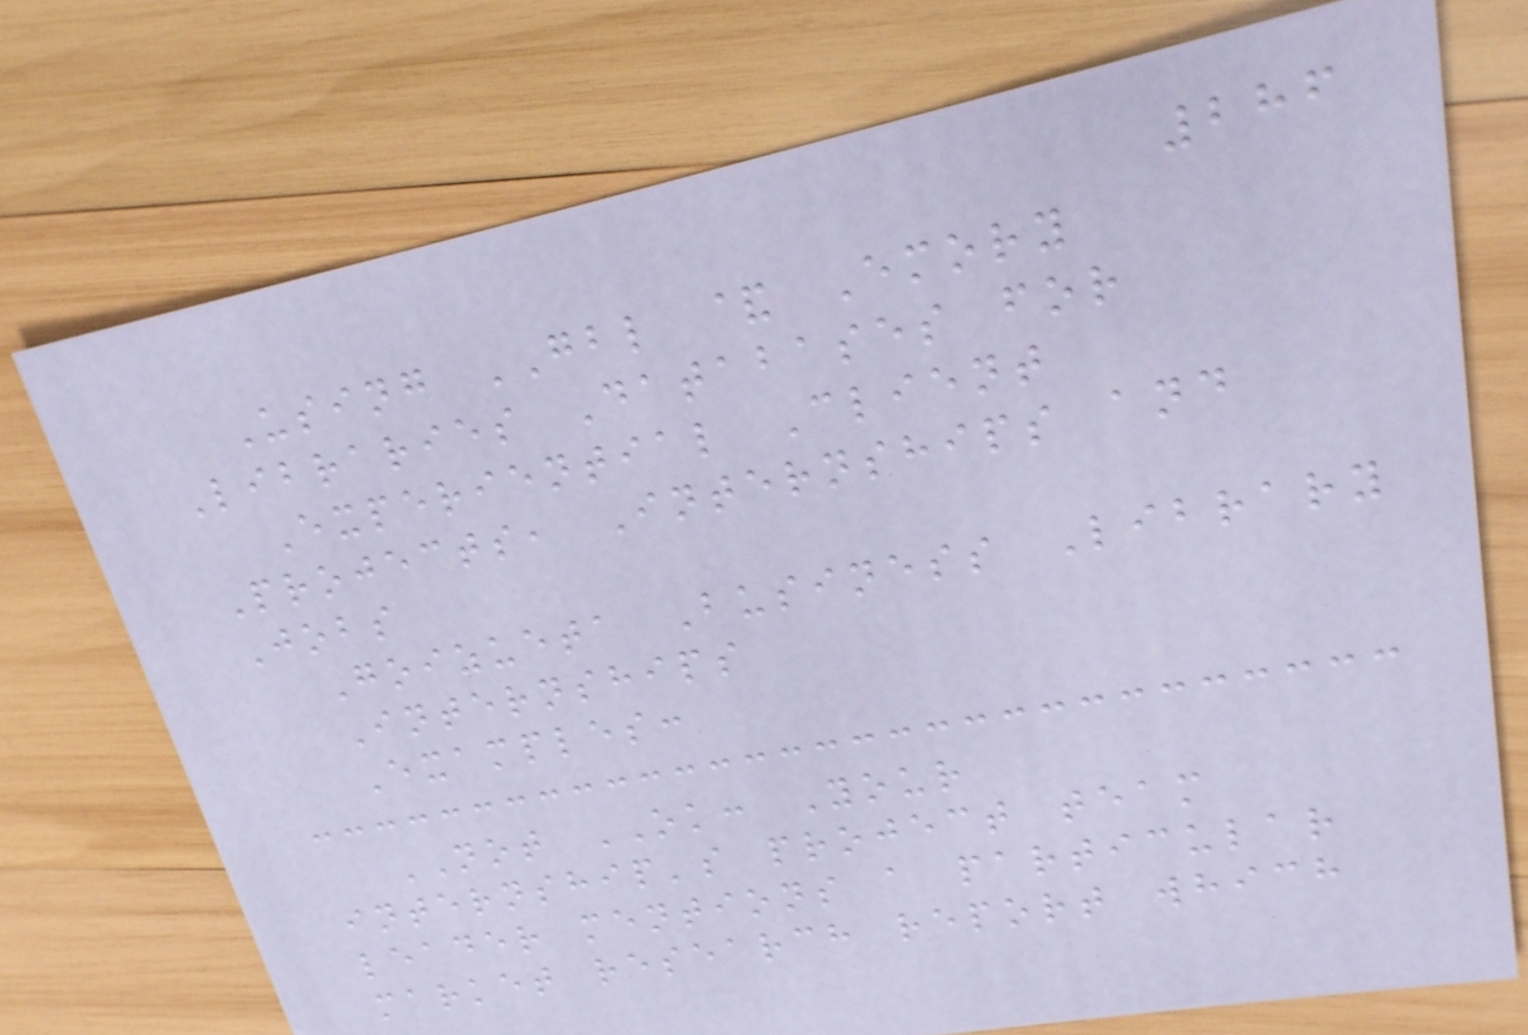286
Using GBL & Emory
Libraries Databases for
Experiential Client
Projects, Internships and
Jobs
Goizueta Business Library
Internships
Examples:
NOT OK: Your
internship's project team
leader mentions a particular
market research report which
